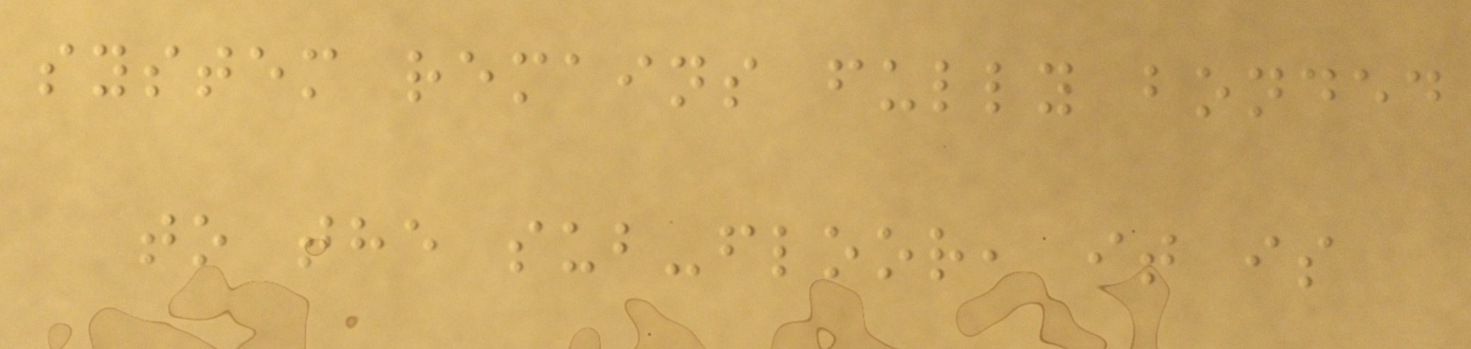system remains fully bonded
to the sub-floor, it is
